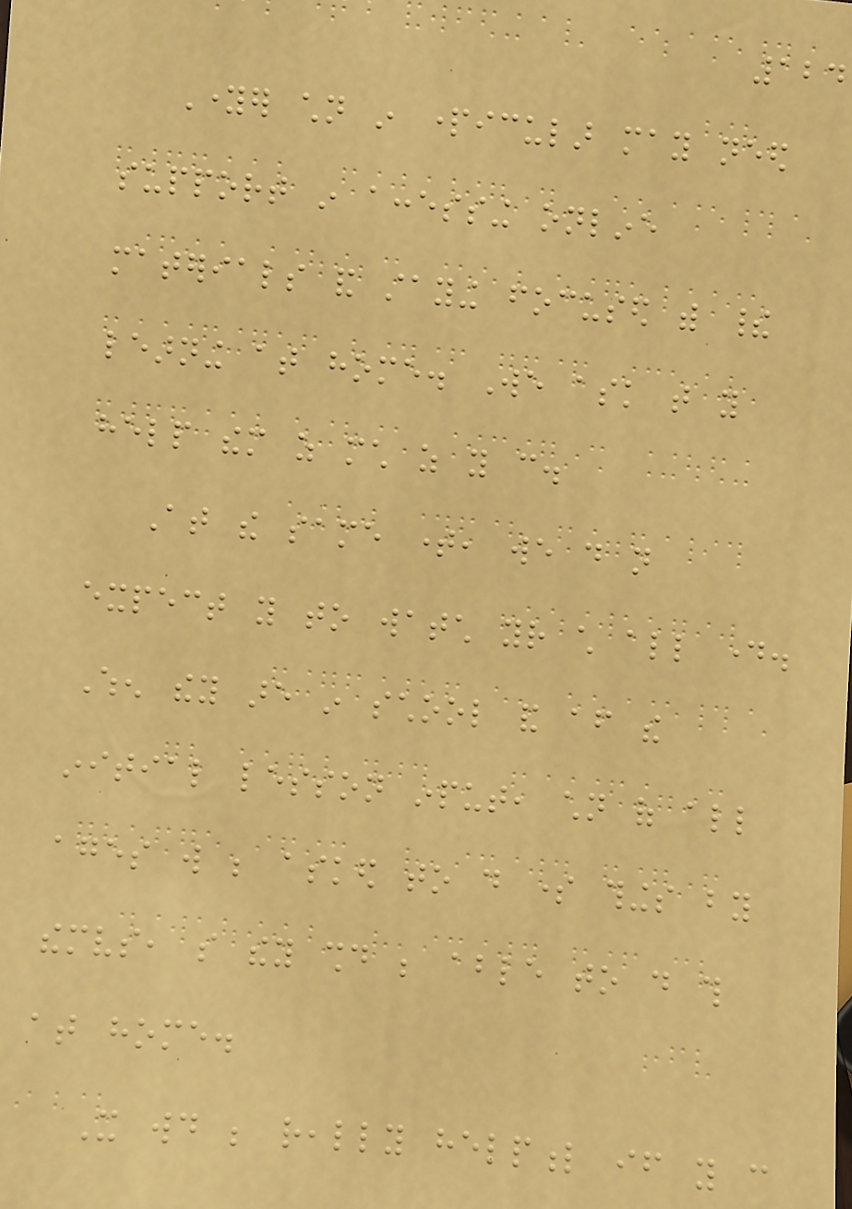124
Younger children in particular may need
support in accessing online
materials and staying focused with their
learning at home. We ask that you
help them as much as you can.
At the same time, we do not
expect you to watch your child all day.
When they are in school and after the
initial lesson input, children of all
ages will be asked to do some things by
themselves, so they should be able to do this
at home.
It would be really helpful if you can
